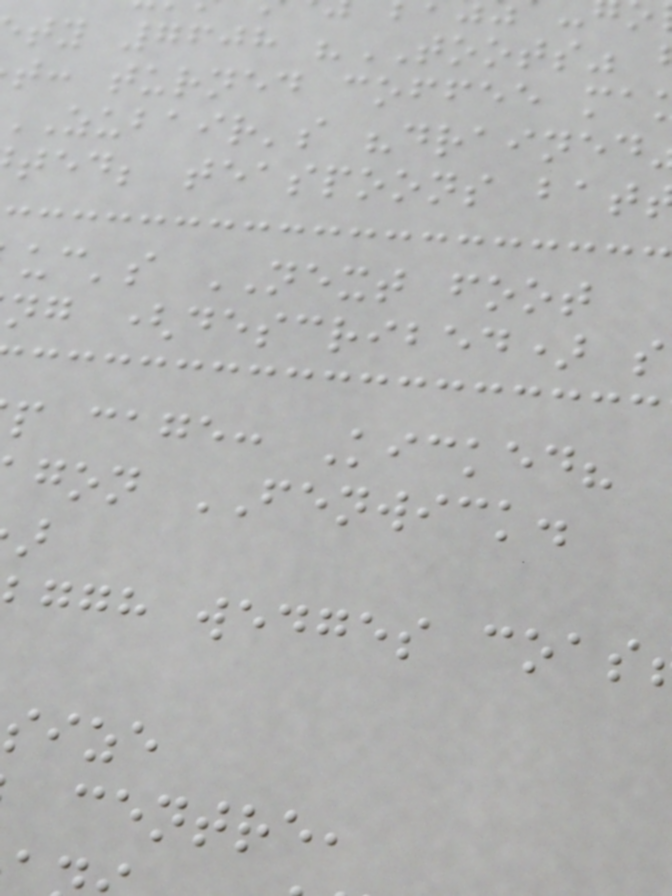ty 7608 "TOOTS"
t: turned coffee ma
zubair's "drained
ted; teaspoons bat
uc's NEXT foot
ng (described) s
p cage: Kicked?
gon FENWICK.
ggh wedges coas
size
centre,
